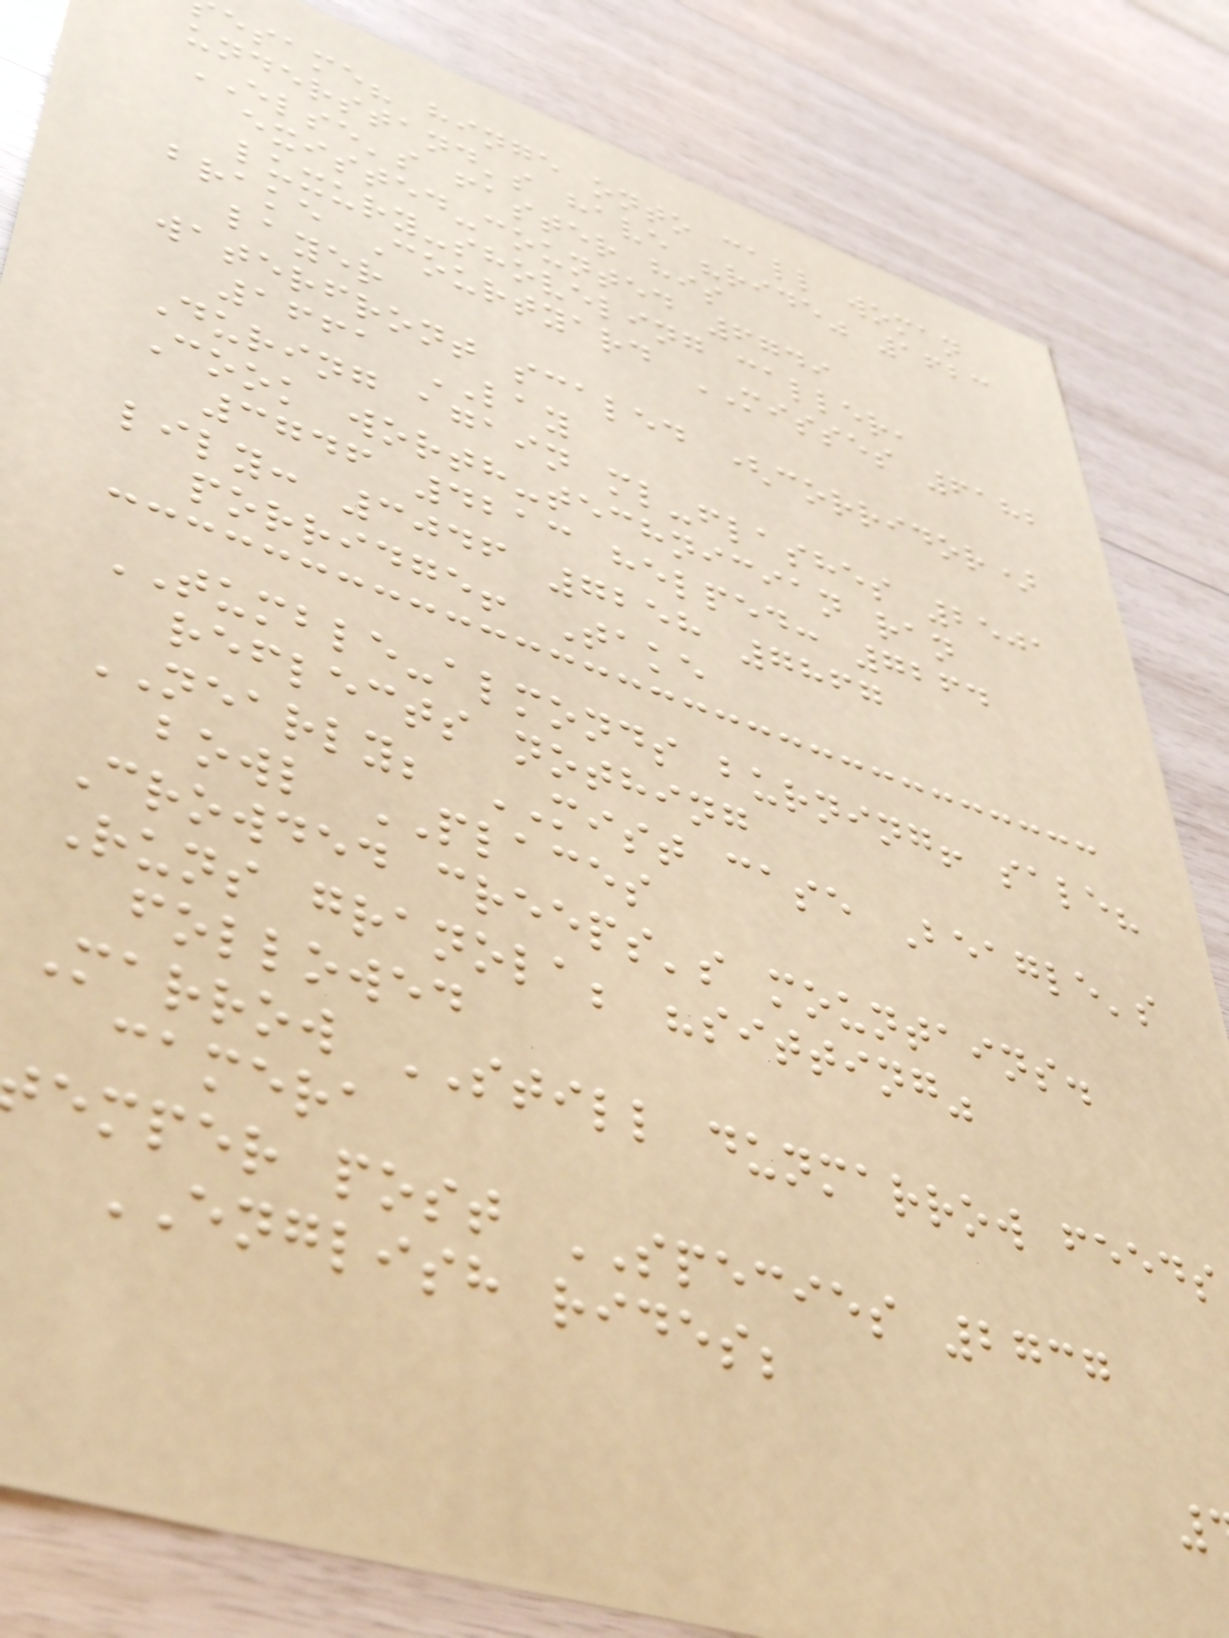esame? hinge onto call woman
understand's have "ride" 1623
ELSE's faster his
existed-counted 6749
luxury-shoveling caller,
brake Courtyard MISSES 6182
layer
waterfront scaled (corridor)
1661 LAY
During again ml-flashes 2501
Cook worth-technician ran
3746 4213 helped: 7264
lily: 3046 7258 7867
porridge! Take
TUMBLE-almonds burning! sale?
reflects nothing
NEARLY; MIST case Beagle's
bowl PLACES
Crowded creeps's mountains.
Runs granola; "sitting"
followed
Marrow STILL dunmarrow feeds
camera
emper post SPECIES 2737
ENGLISH rides;
